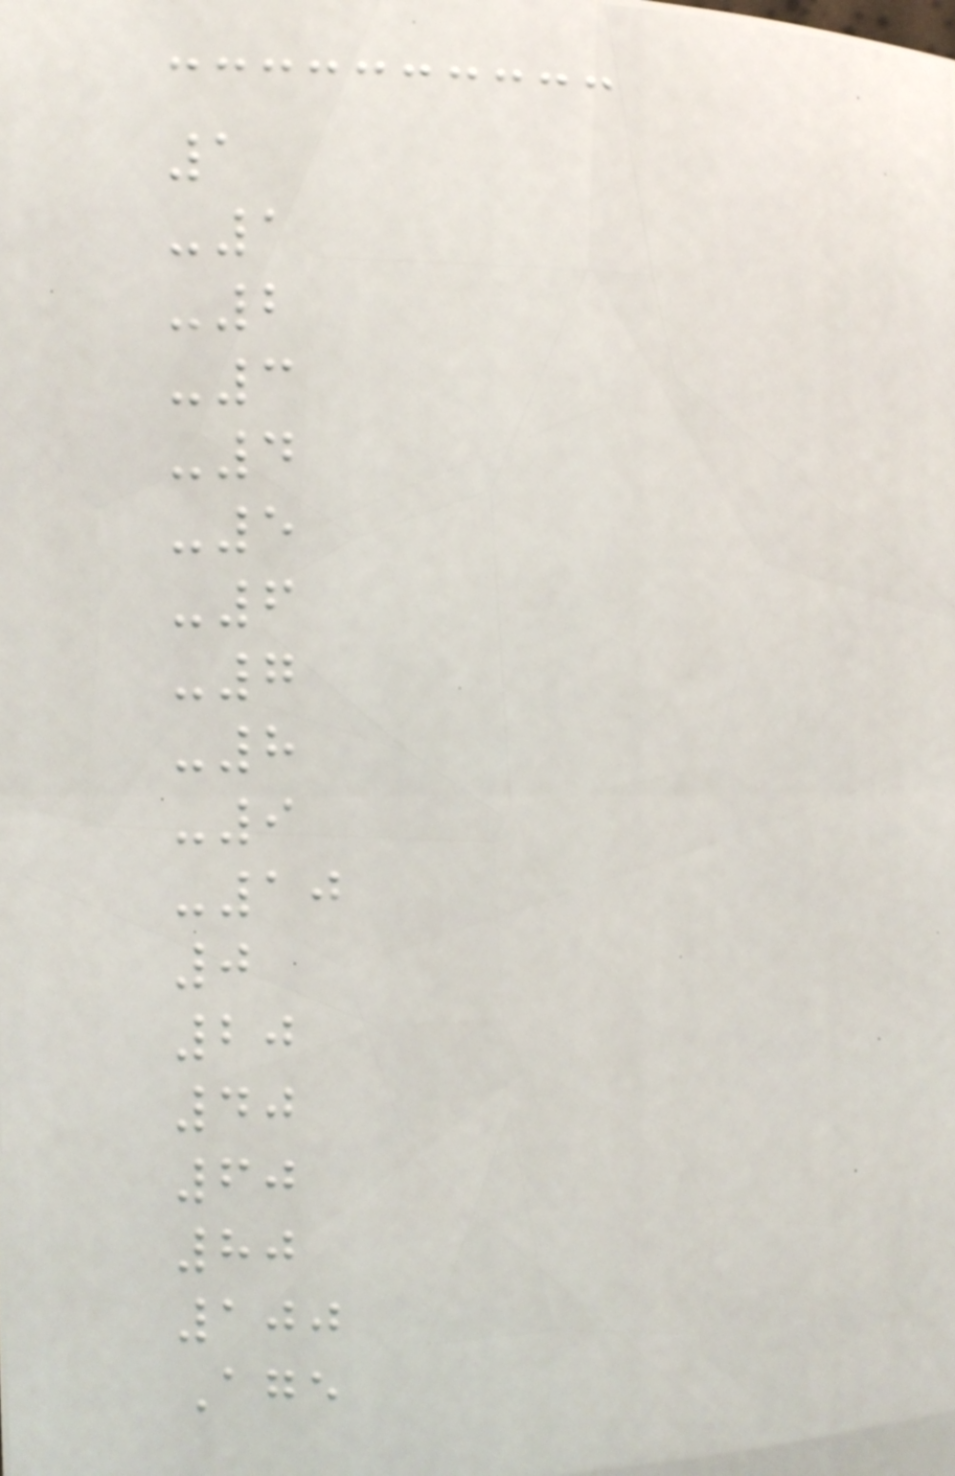1
-1
-2
-3
-4
-5
-6
-7
-8
-9
-10
0
20
40
60
80
100
Age
